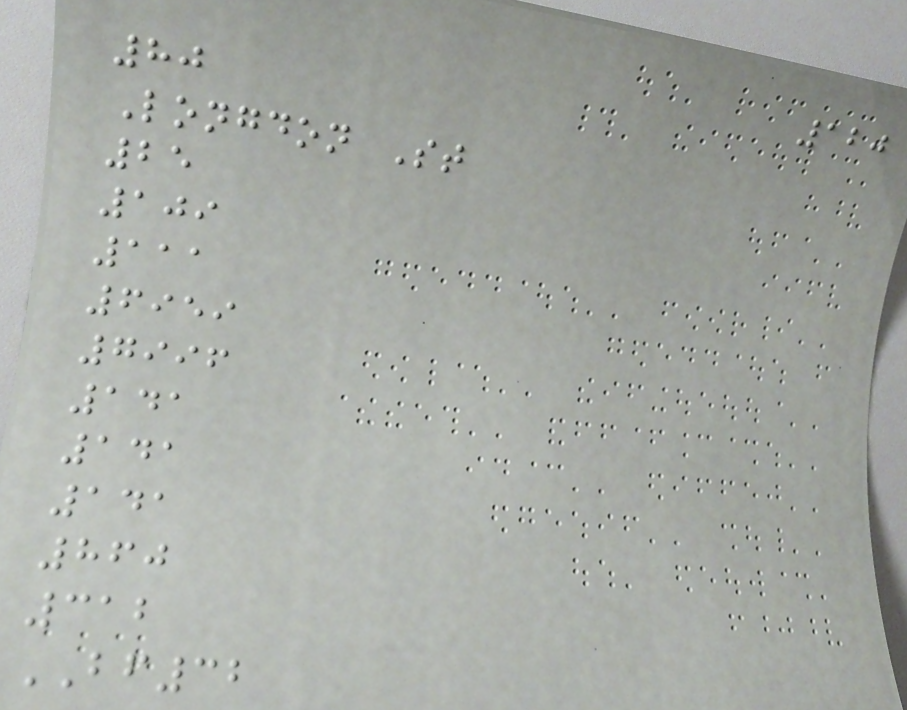120
80
Longdon St
25
109
111
6959
7996
141
141
141
860
312
BF32
